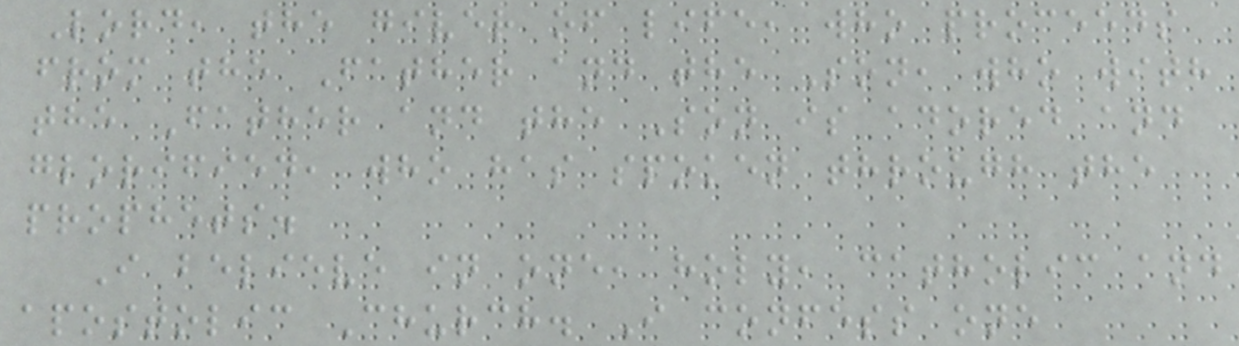Lord, the giver of life, who proceeds
from the Father and the Son, who with
the Father and the Son is adored and
glorified, who has spoken through the
prophets.
I believe in one, holy, catholic and
apostolic Church. I confess one
